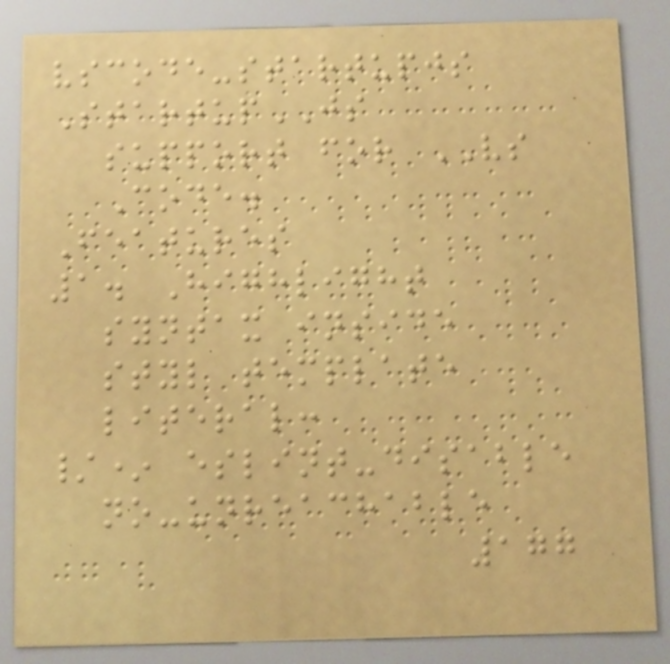vscode-startupjs
StartupJS
support for VS
Code.
Features
1. Highlight
syntax inside
styl template
literal:
/* eslint-disable
no-unreachable
177
